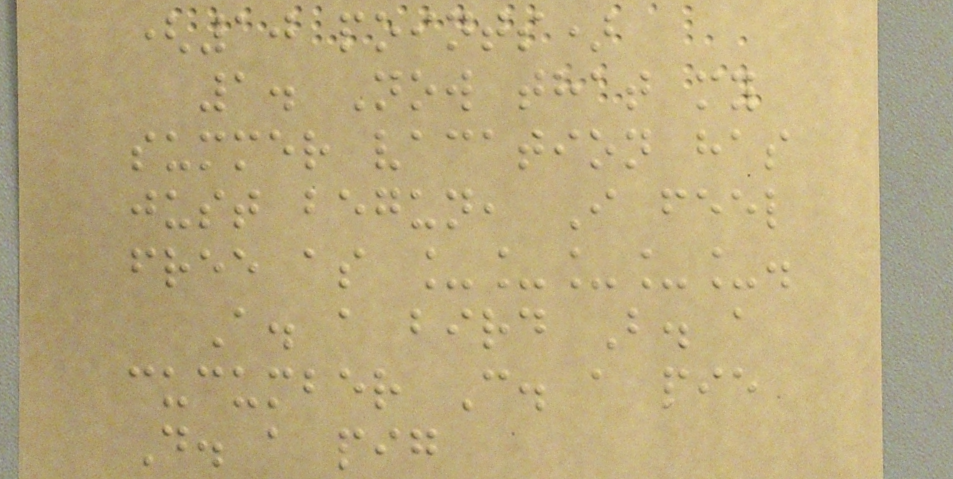(10 points)
1. Now that my
summer vacation has
just begun, I feel
free as _____.
A. a bird B. a
cucumber C. a pie
D. a pig
